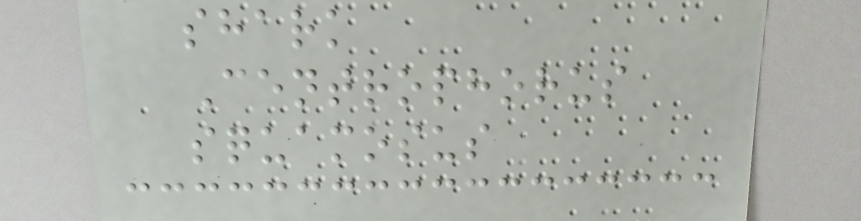shark
Centrophorus
squamosus
